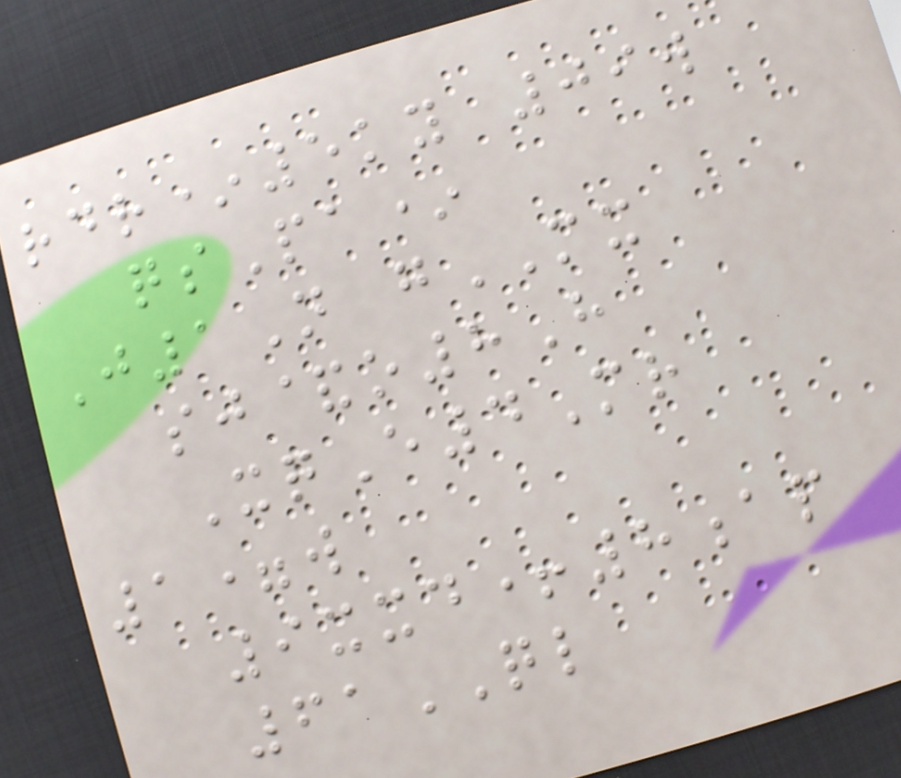rdr*5ky 09w
qsPa*
J1N gMX
sj&o8H
XqE4Mr
1=w
9xxd+8ap
61QL
